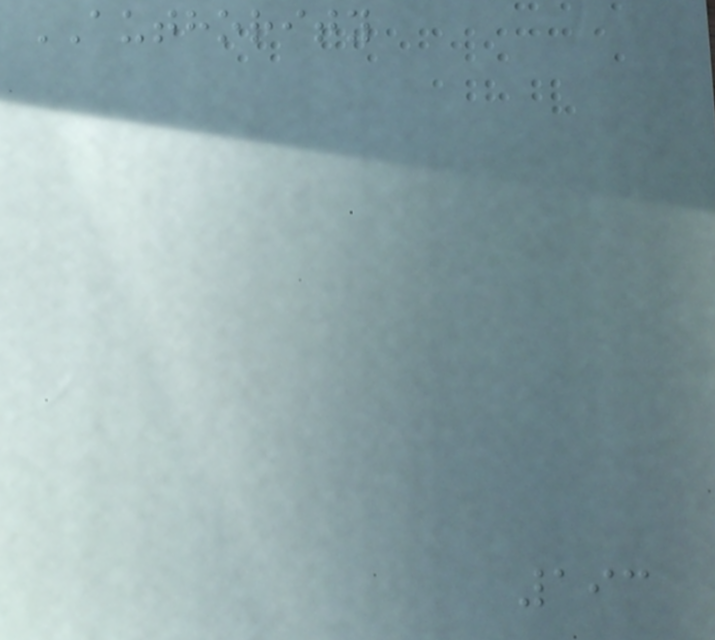AUTHORITY
193
